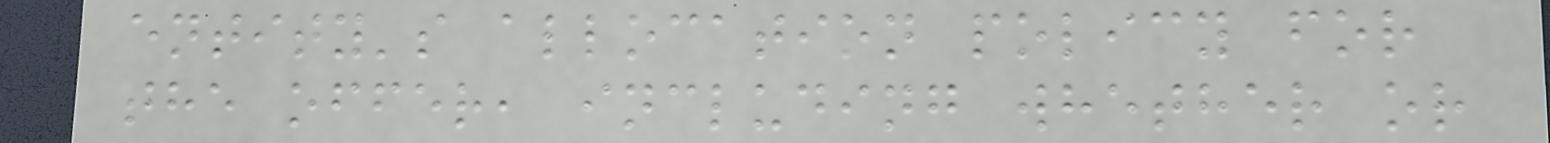entity's allocation policy for
the offer, including whether or
